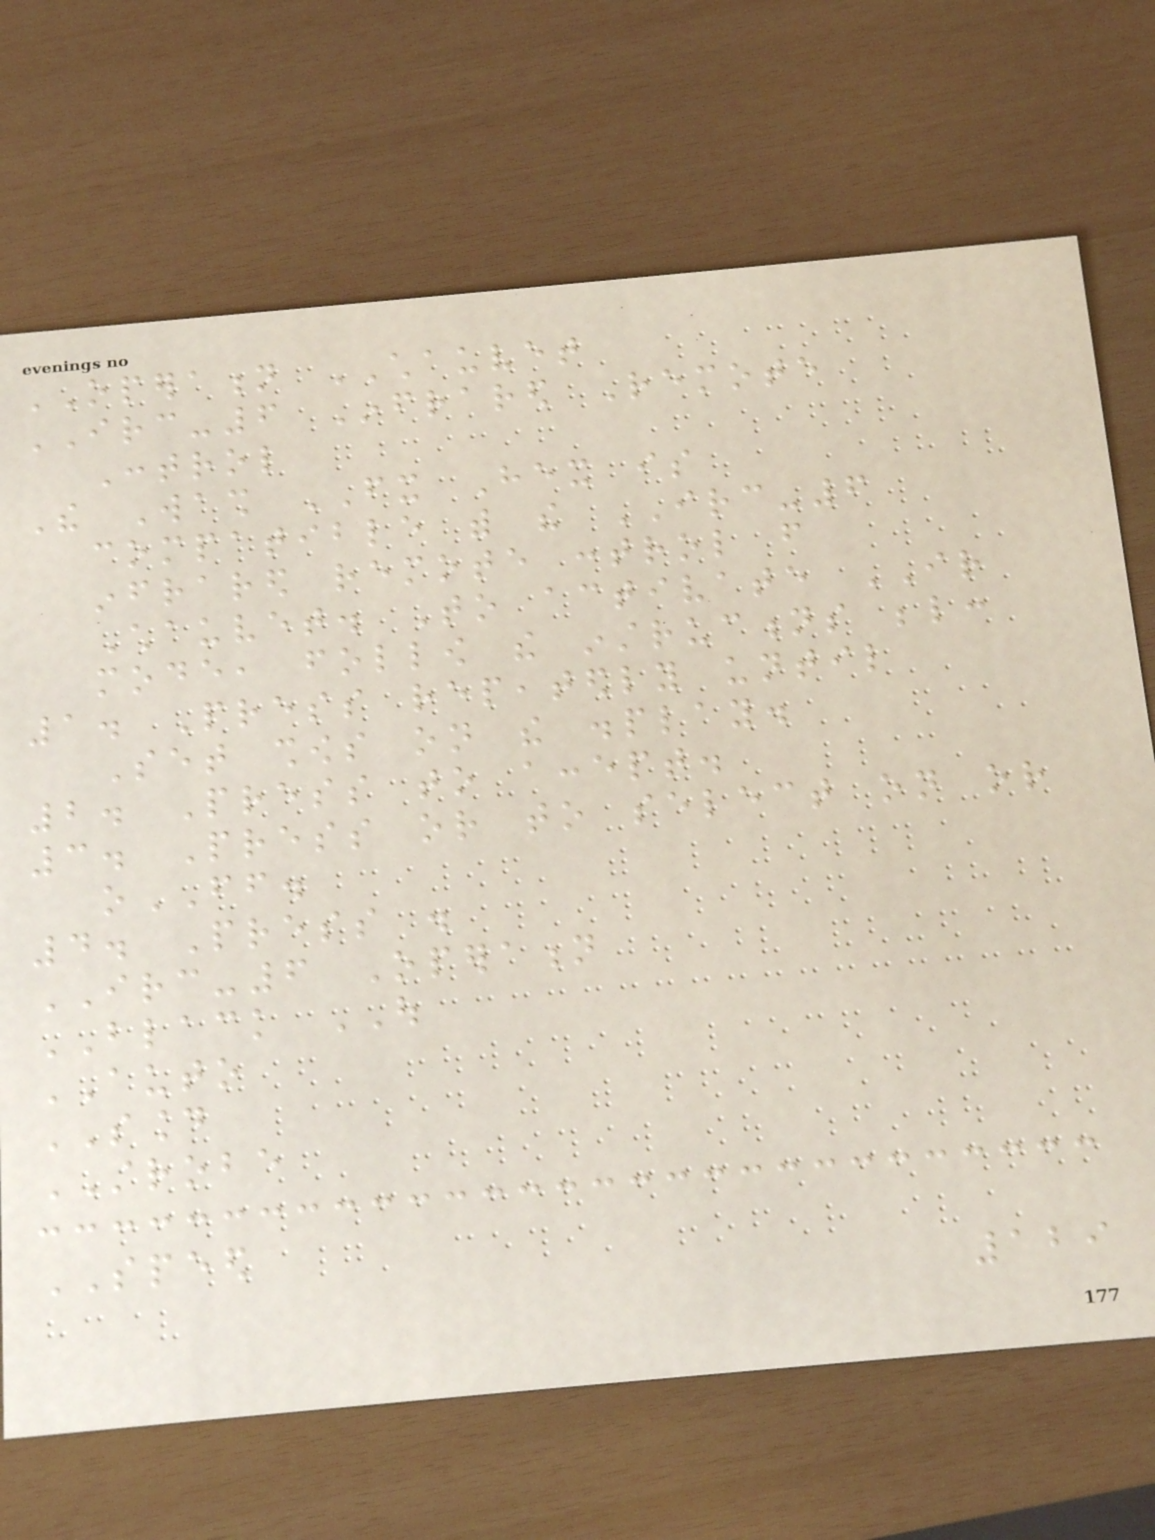OPERATION CHAUVET
IRC-6 Infrared Remote
Control
The Wash FX Hex is
compatible with the IRC-6
infrared remote control from
Chauvet. To activate IR
mode, follow the instructions below:
1. Press repeatedly until
Set shows on the display.
2. Press to accept.
3. Press or to select on or
oFF.
4. Press .
IRC-6 Operation
BLACK OUT
AUTO
SOUND
STROBE
SPEED
129
